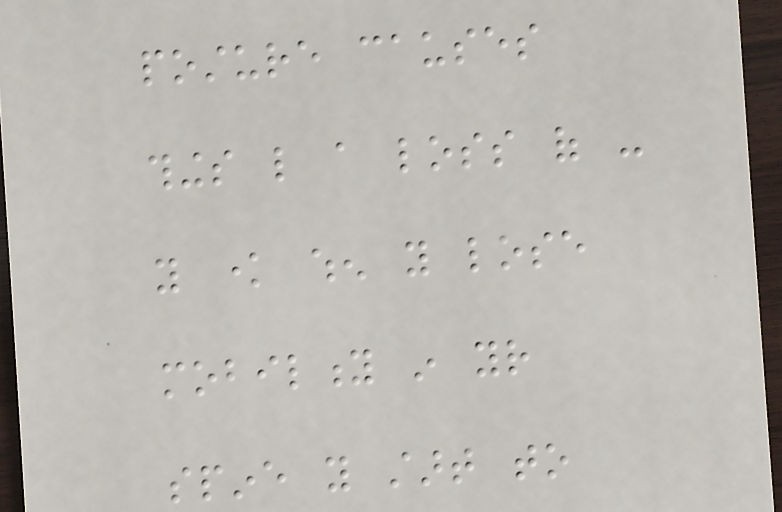posture causes
things like a loss of -
you know when you lose
mobility in your
spine you start to
